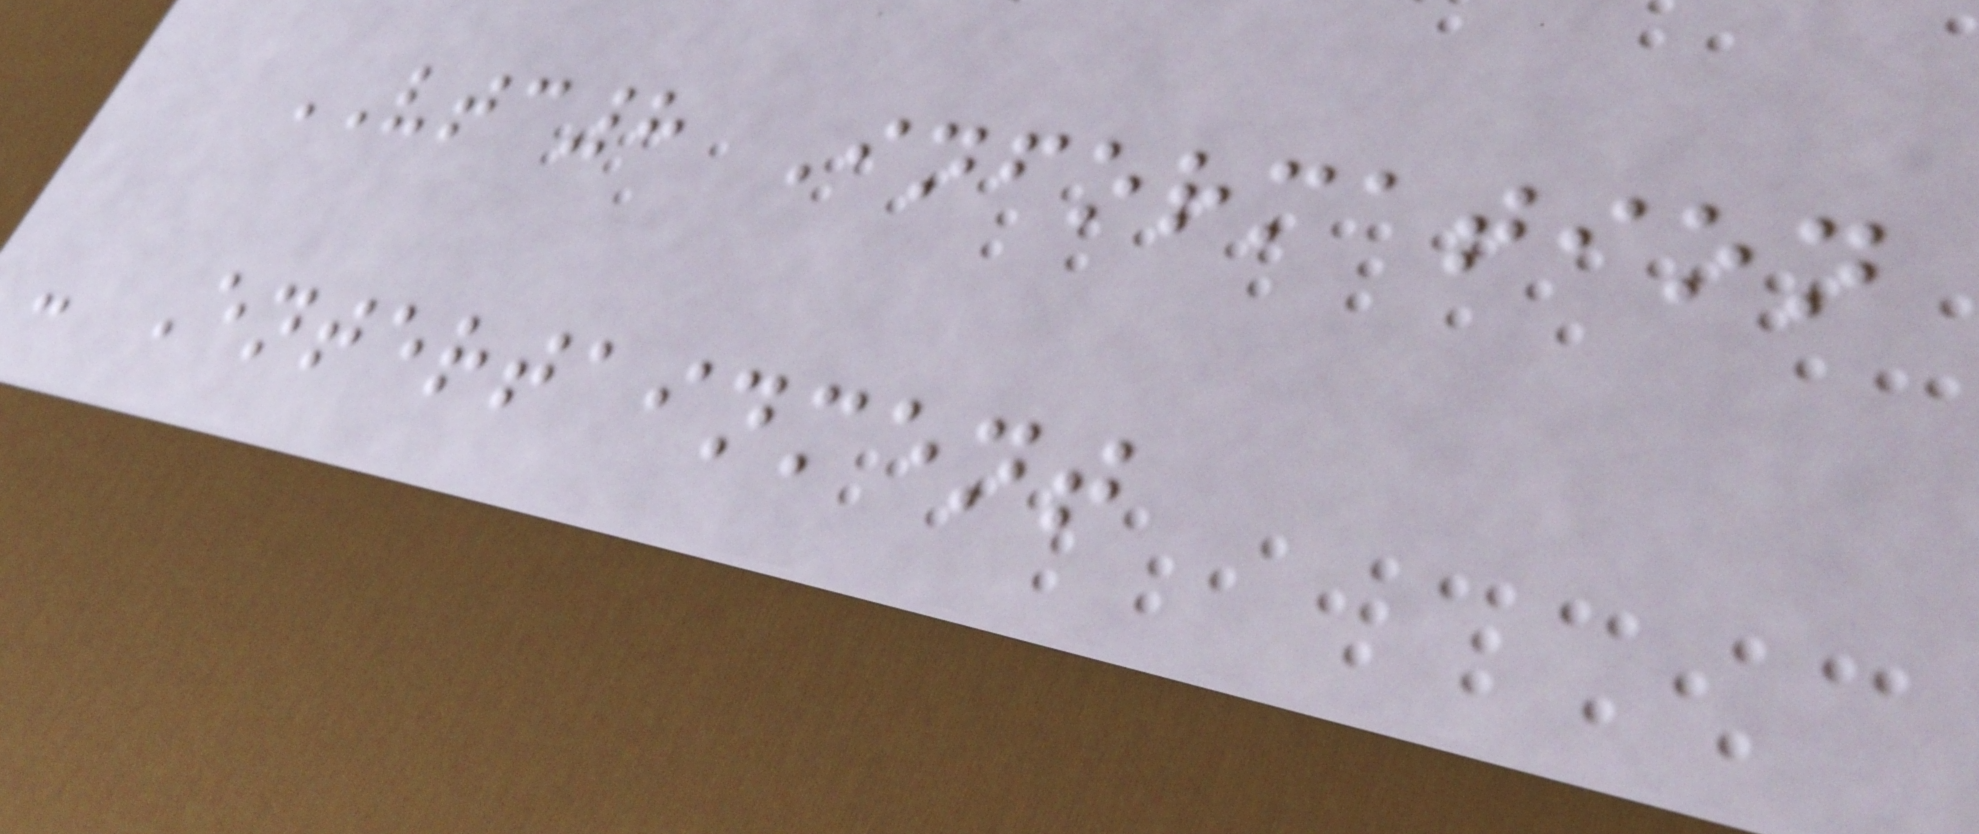VTC8 Information
- Entertainment
